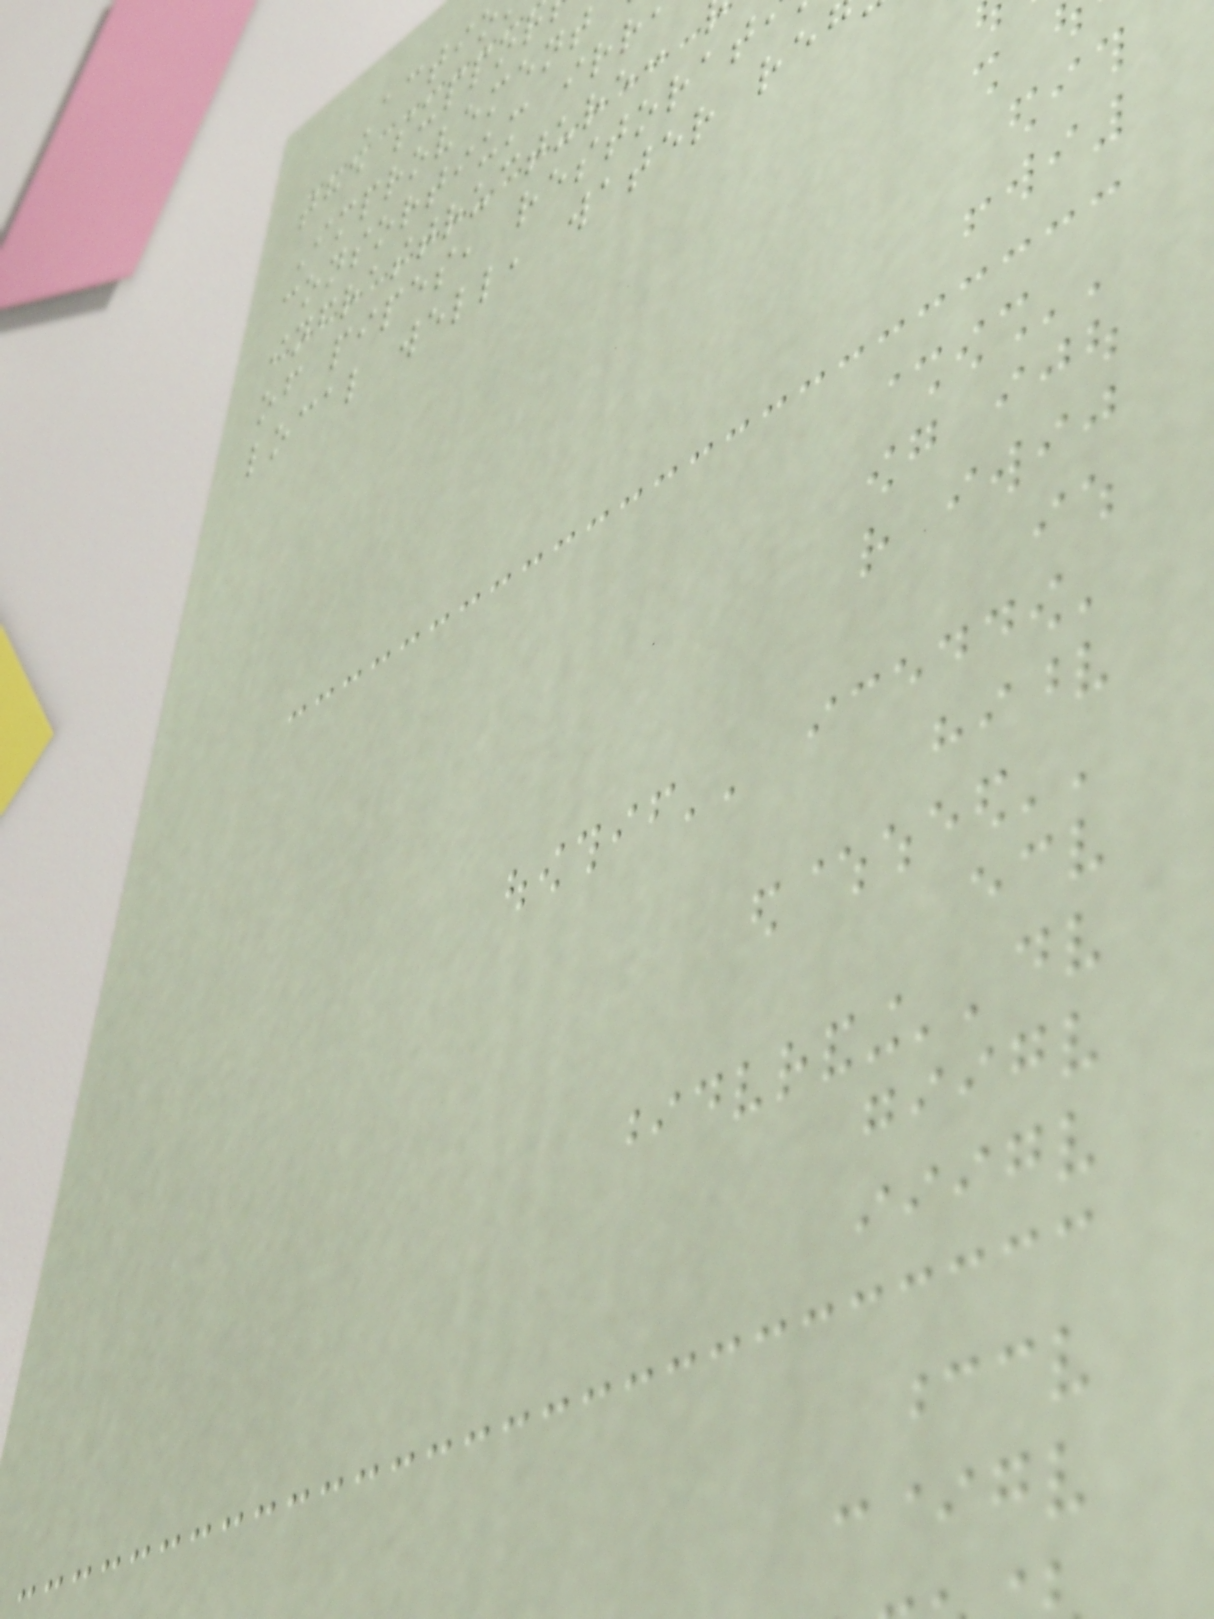the suppor
Improvement
consortium irr
infrastructure:
of pipes, restorat
local well, water re
